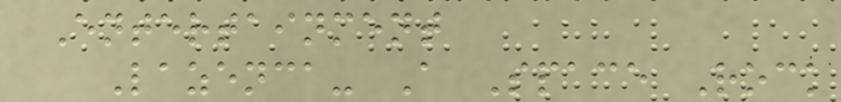Entertainment
Lazenca- A Space Rock
